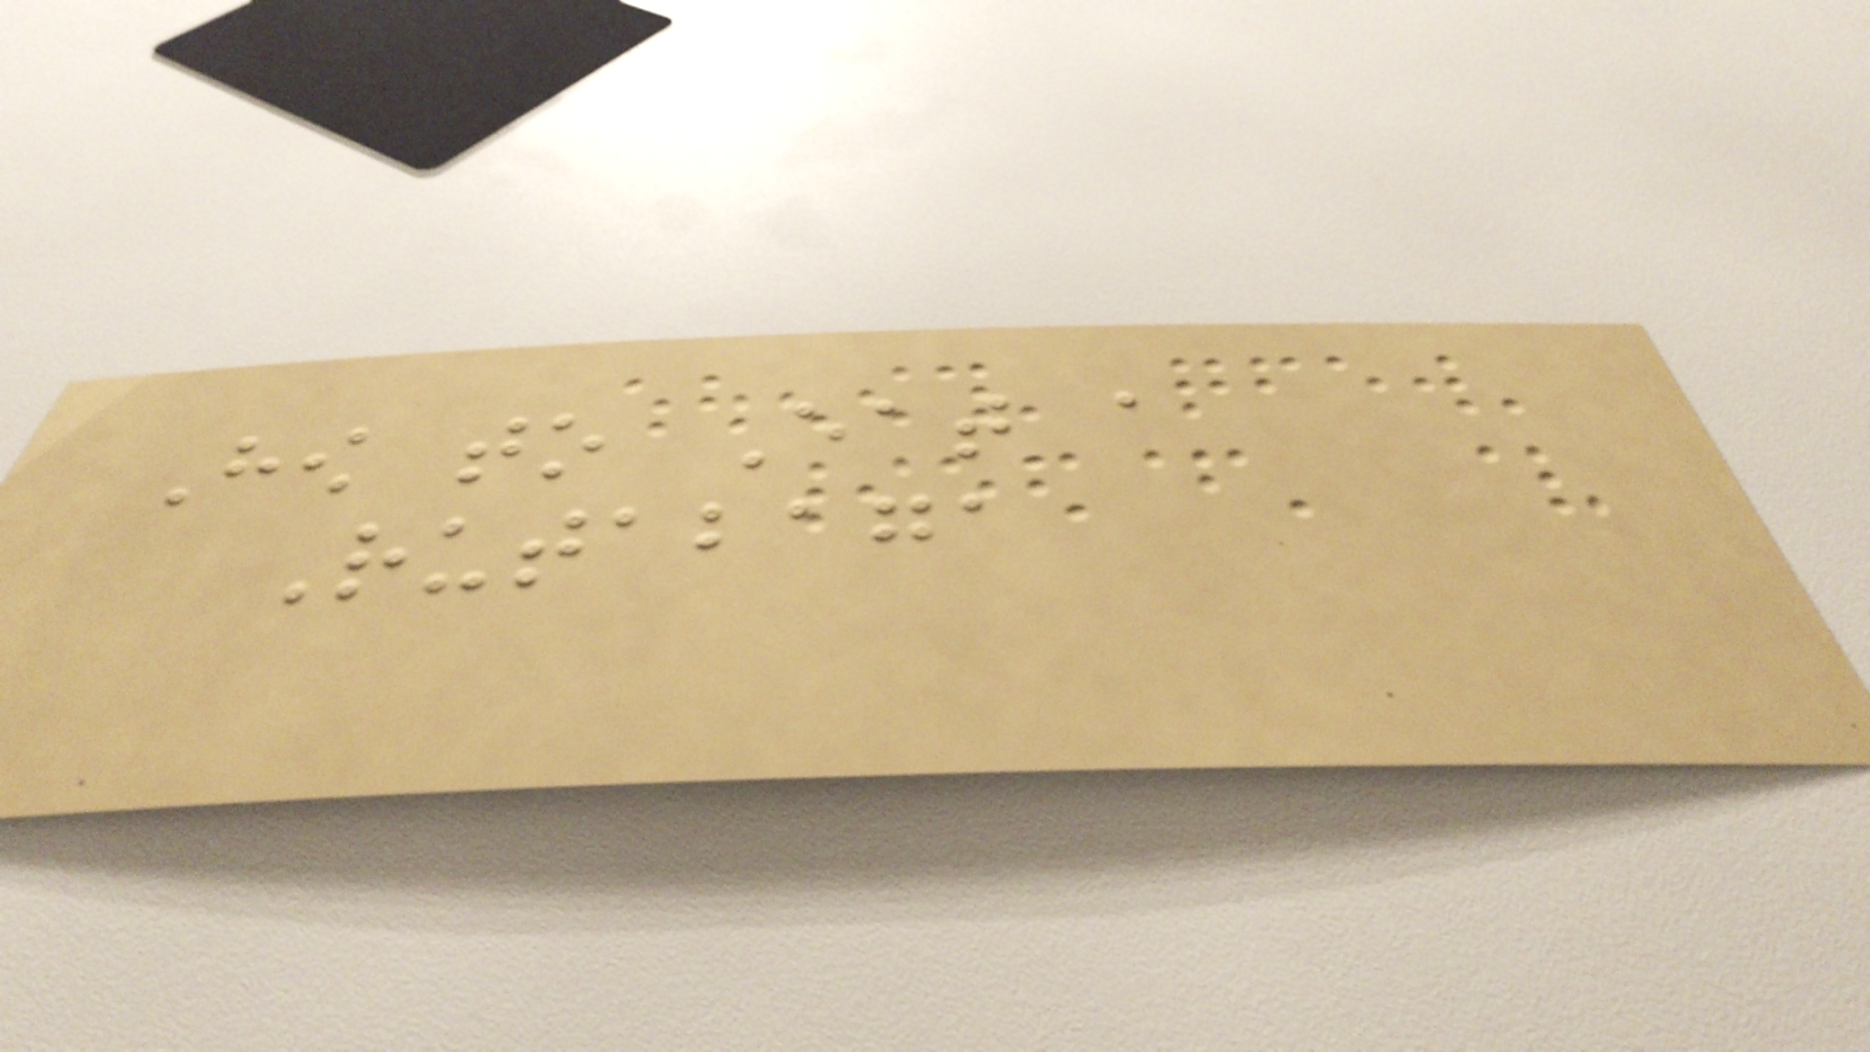How to Eat a
Rutabaga
